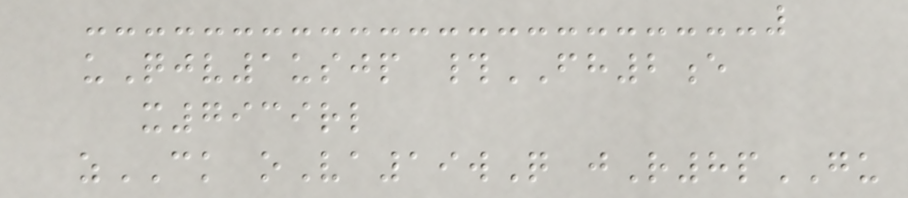uQjv1usjp #FH2e
x7939rl
zCK oVa19wQ jR8pGU
